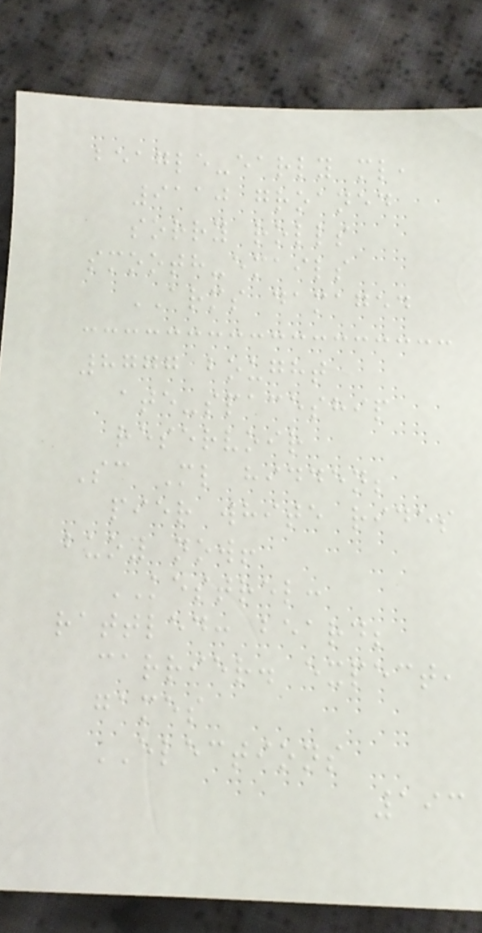beagle-early ml,
9110 groaned
sorry rolls
smooth-emails
ARMS damaged
8777 bought
ate-spaceship
reservoir
Sc Ml hidden;
pier white rides
buoy now!
KESTREL:
rattled: beard;
carrier. expect,
games
ELECTIONS
193
